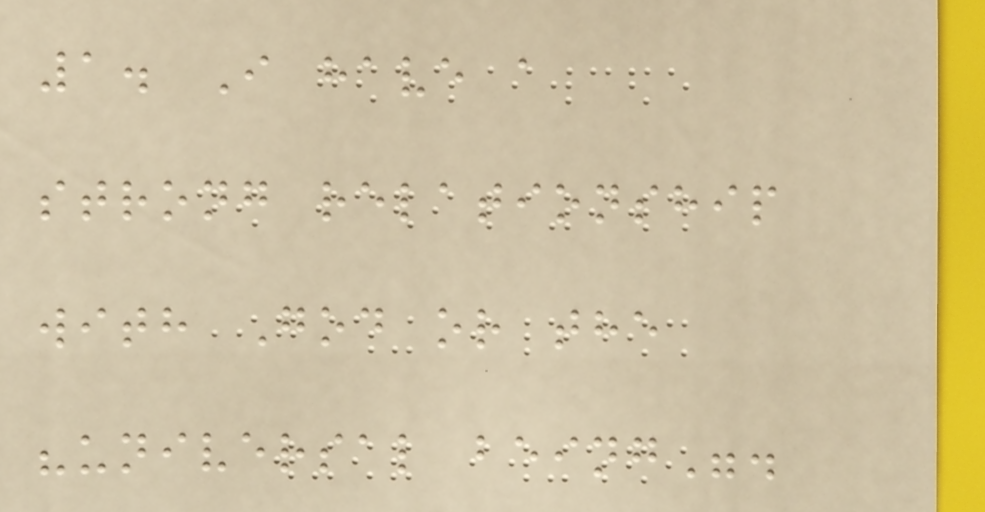1. I have a
strong relationship
with God or the
"universal being".
